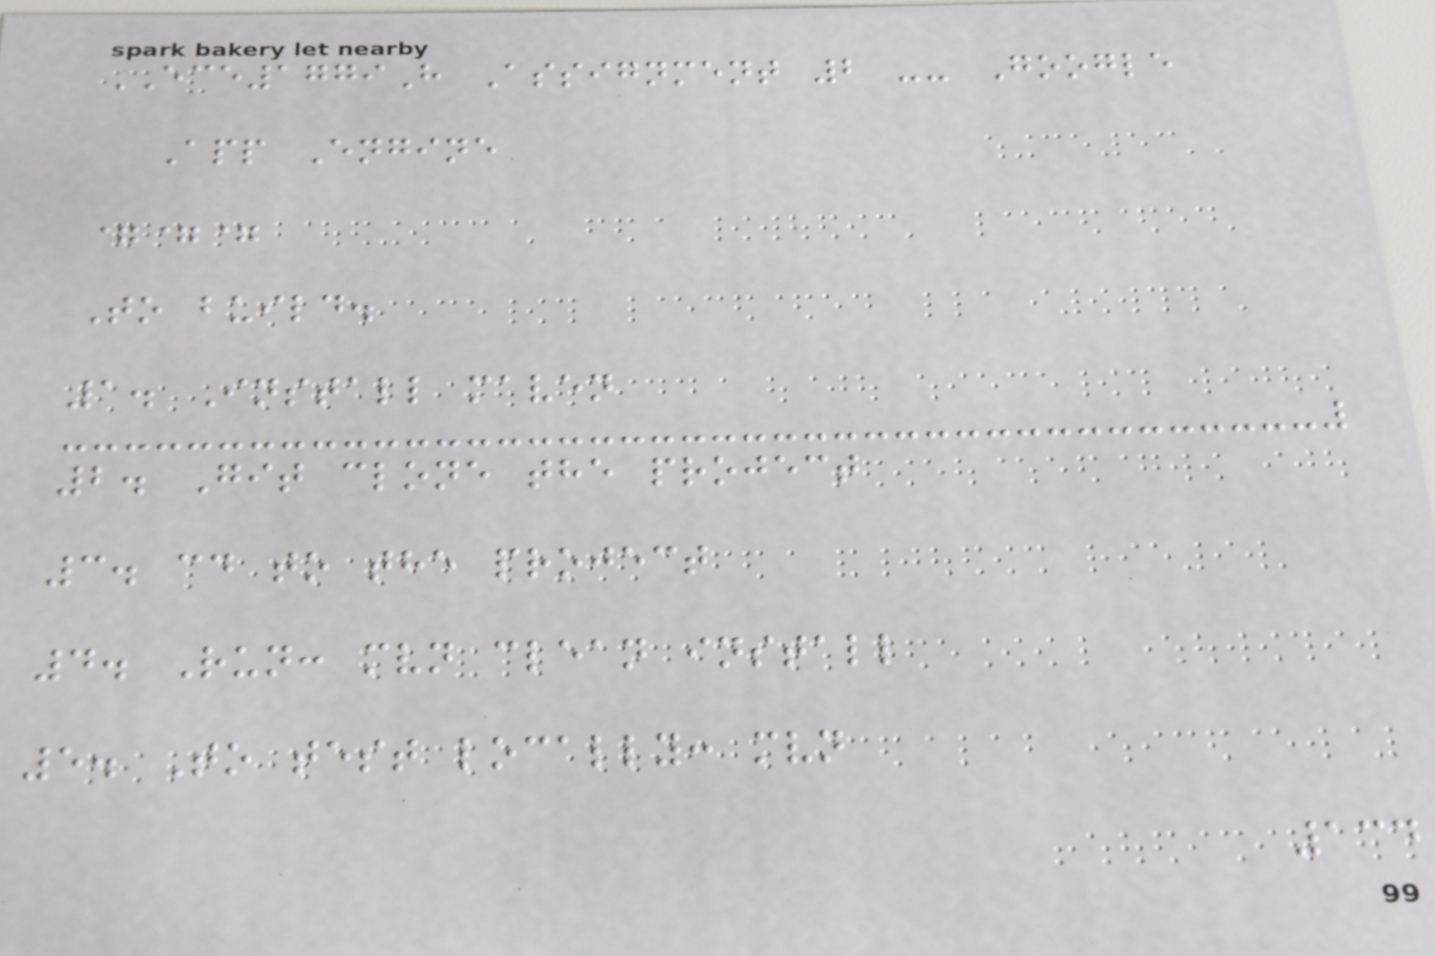ECE1779H Assignment 2 -- Google
App Engine
===
To build.
1. Install maven
2. Git clone the project
3. cd to the project
4. Run: mvn clean install
5. To test locally: mvn
134
